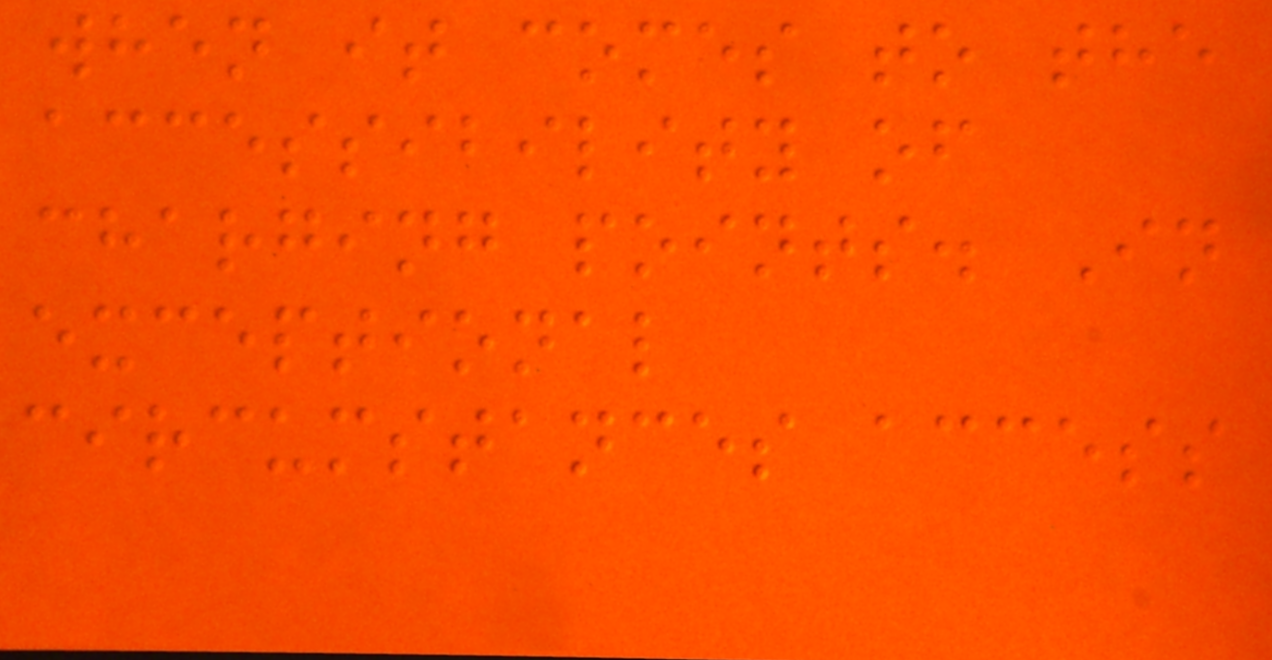when it comes to the
accessibility of
charging points. In
exceptional
circumstances access
